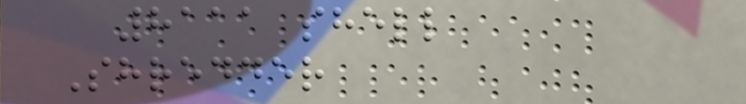8111 shell
Shredder
